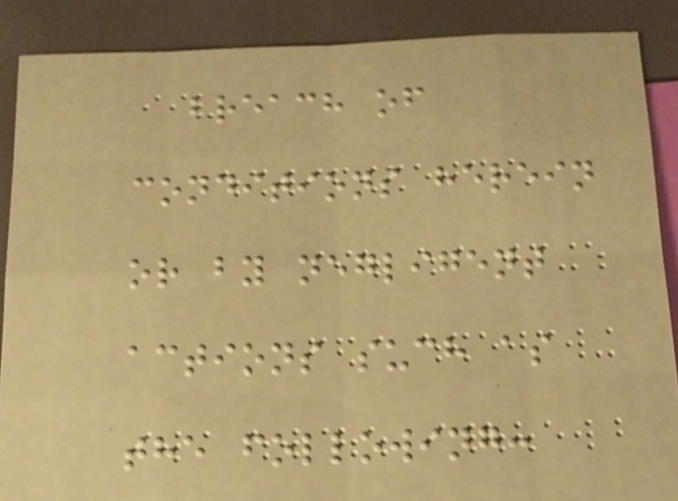breach of
conditions herein
or by negligent
actions such as
the following:
